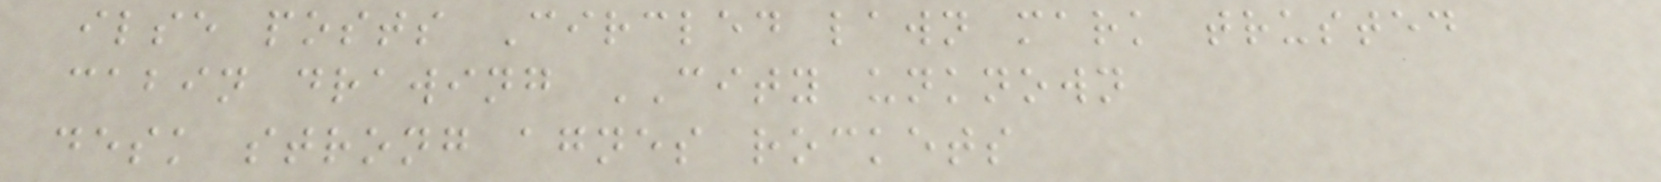ilse posts Circled lawn mark trusted
cabin drawing CITY unknown
desk strong agnes rockets
